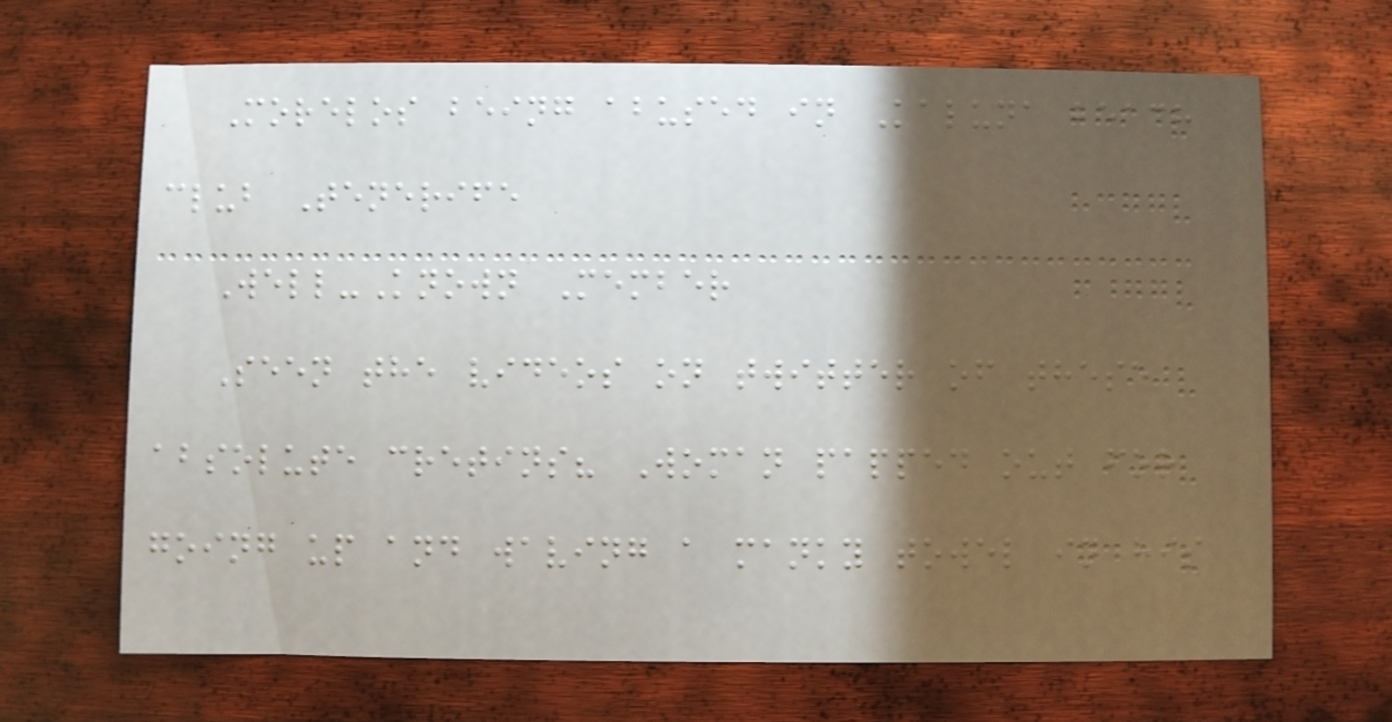Morelos being abused in Kaluna beach
club Tenerife
Well-Known Member
Seen the videos on twitter of these
absolute cretins? Woman papped out for
going up and waving a manky towel in his
